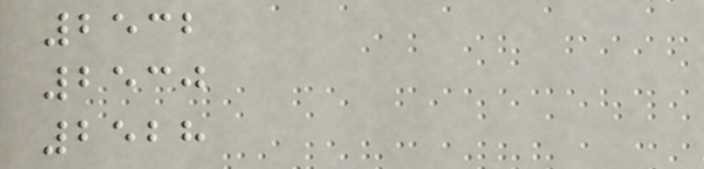2532
2530
2528
